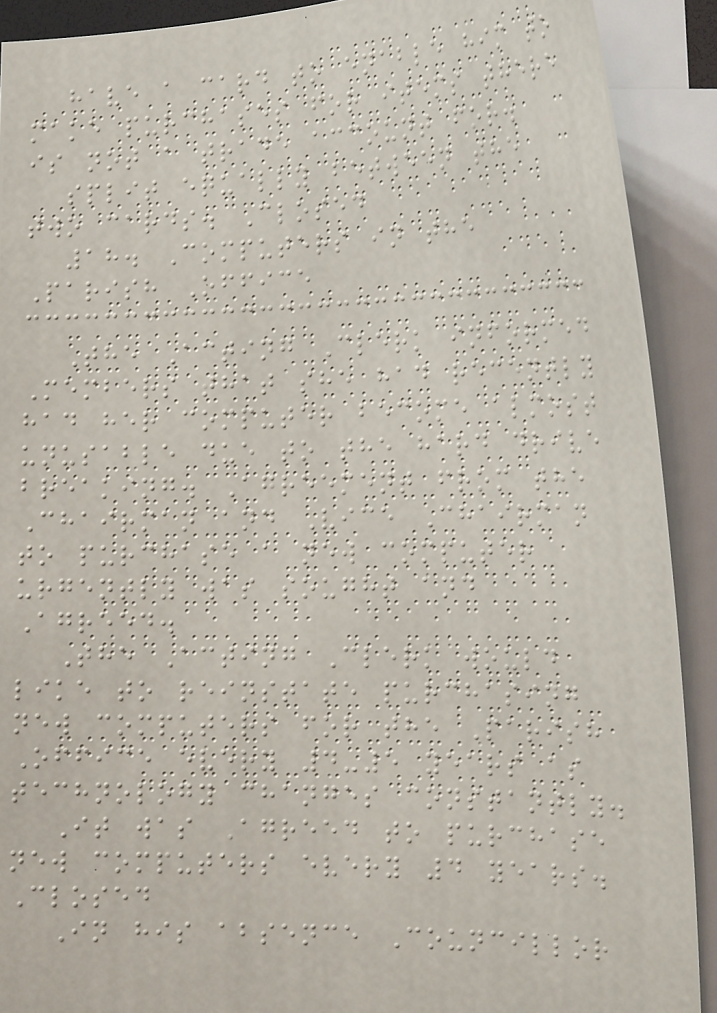have a card to enable him to
make purchases for items there
is not a trade account for.
split equally between the
two cards. Closed
18. Computers in the
Parish Office
The Acting Clerk informed
Members that she had recently
had her computer become almost
unusable due to the hard drive
breaking. Agreement from the
Chairman and Vice Chairman
to purchase a new computer
urgently was sought and
Agreed.
The Acting Clerk would
like to reinstate purchasing
new computers for the Parish
Office every 4-5 years as
technology changes constantly.
It was Agreed to purchase
new computers every 4 years.
Closed
In his absence Councillor
